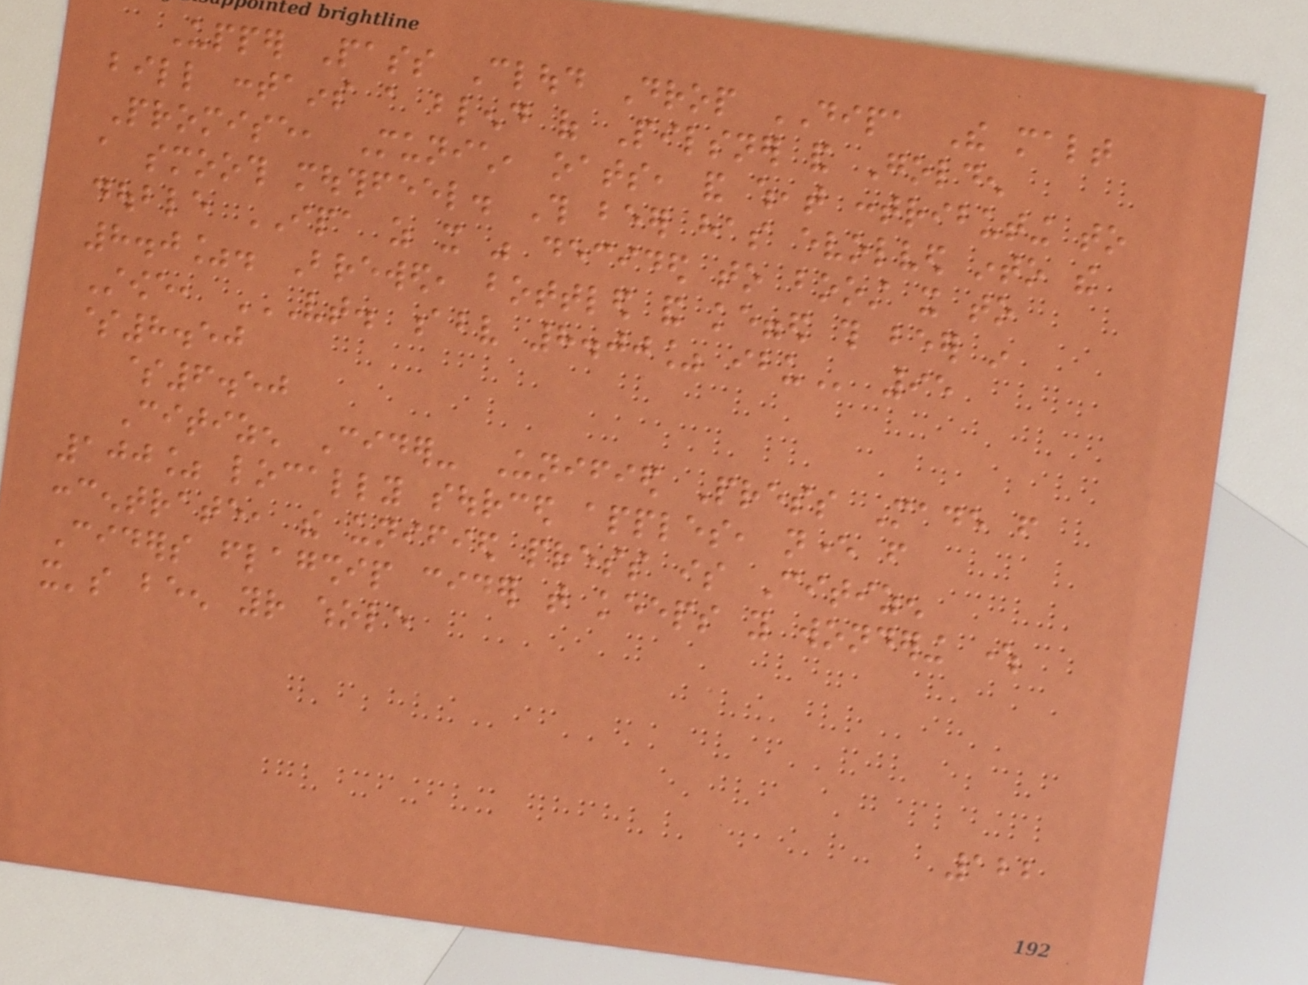Upper Pass Cloud Drop DIPA The malt
bill contains a blend of Pilsner and Golden
Promise, Munich, oats, and wheat contributing to
a smooth mouthfeel. This beer has evolved into the
double IPA as it was decided to boost it to
8.0%. Brewed, bottled and kegged this beer in
Stowe, VT. ABV 8.00% IBU 95
$8.50
$6.50
Citizen Cider- Unified Press Made from
100% locally sourced apples, never from
concentrate, the unified press is Citizen
Ciders flagship cider that keeps you wondering where
it's been your whole
122
